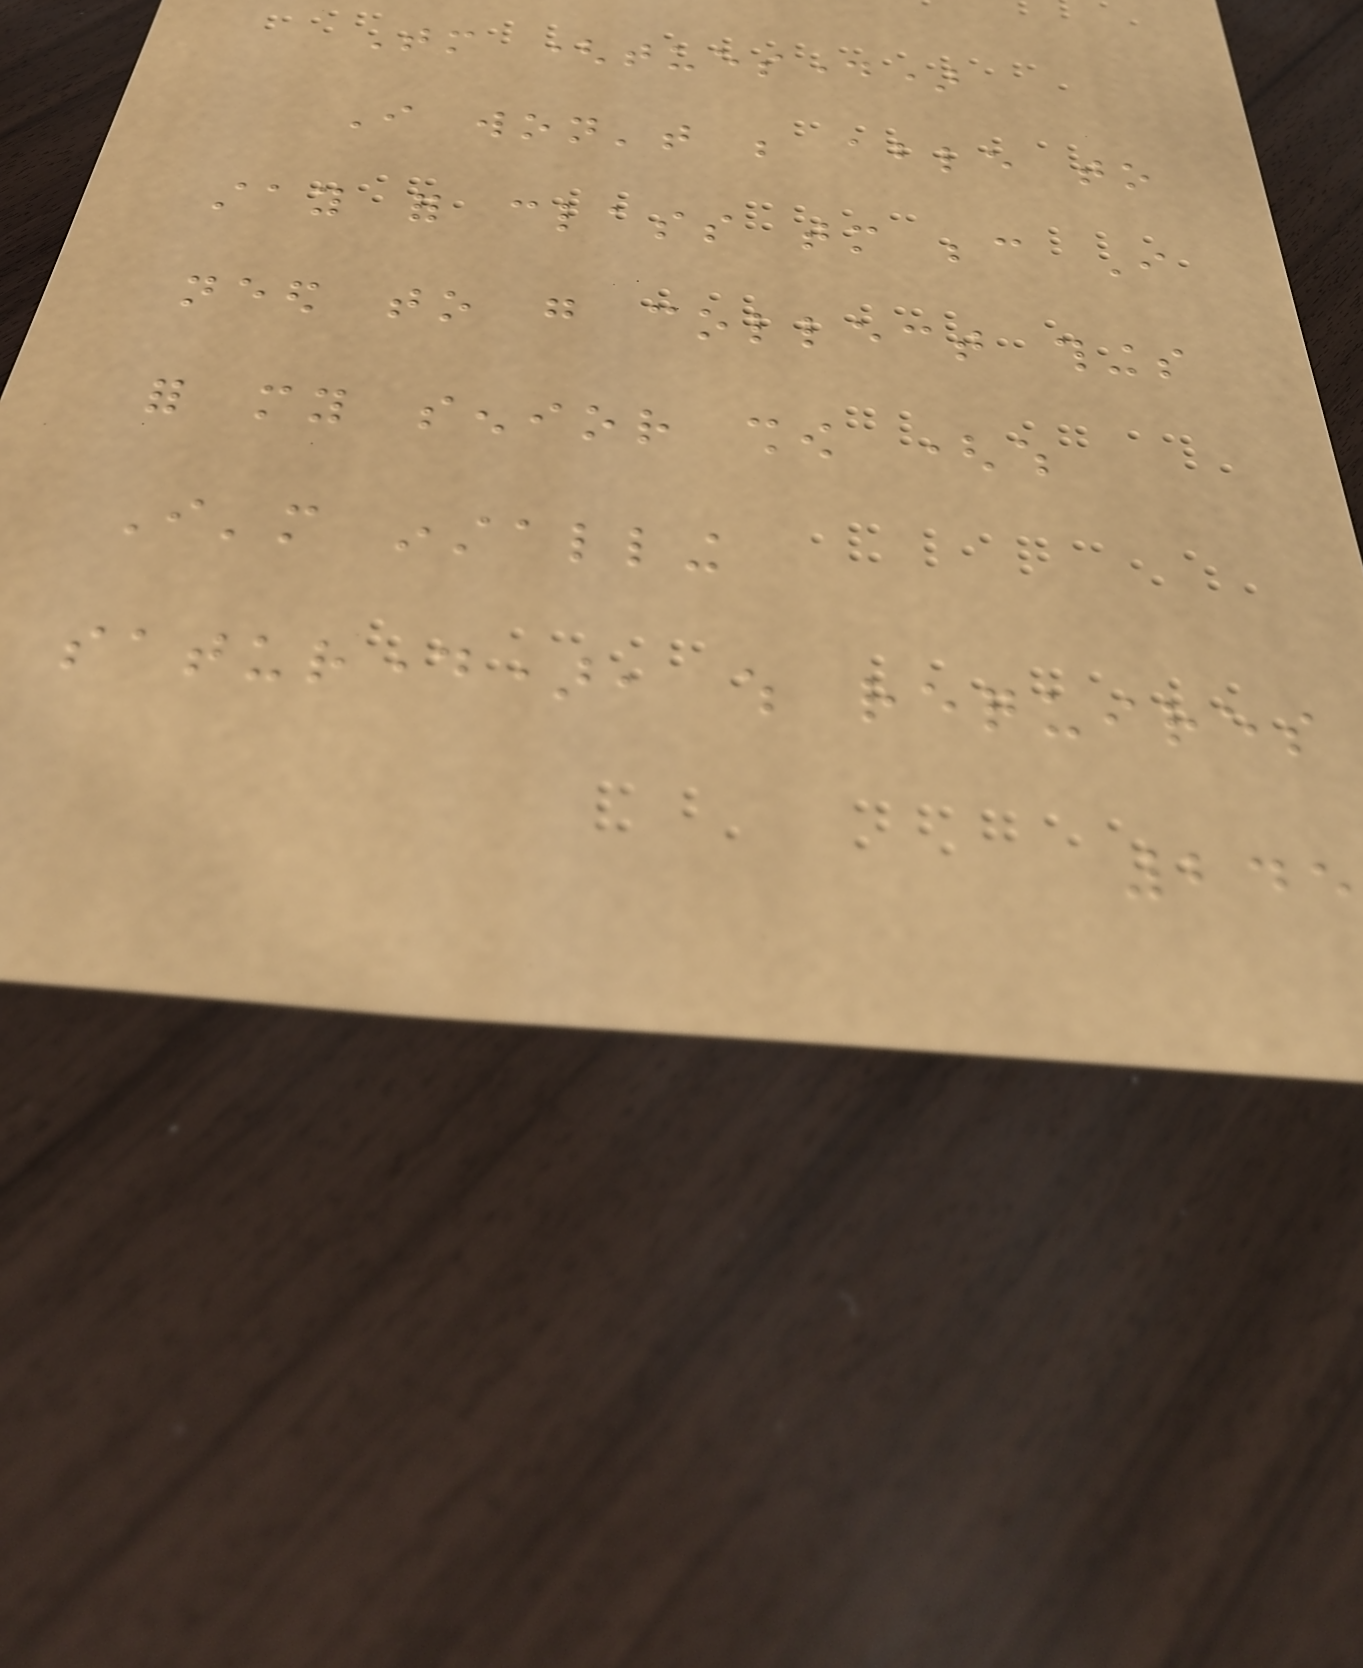Tomorrow (tuesday)
I won't be able to
stay for class tomorrow because I
need to go collect things
for my senior show (which
I'm installing
saturday), which requires
245
